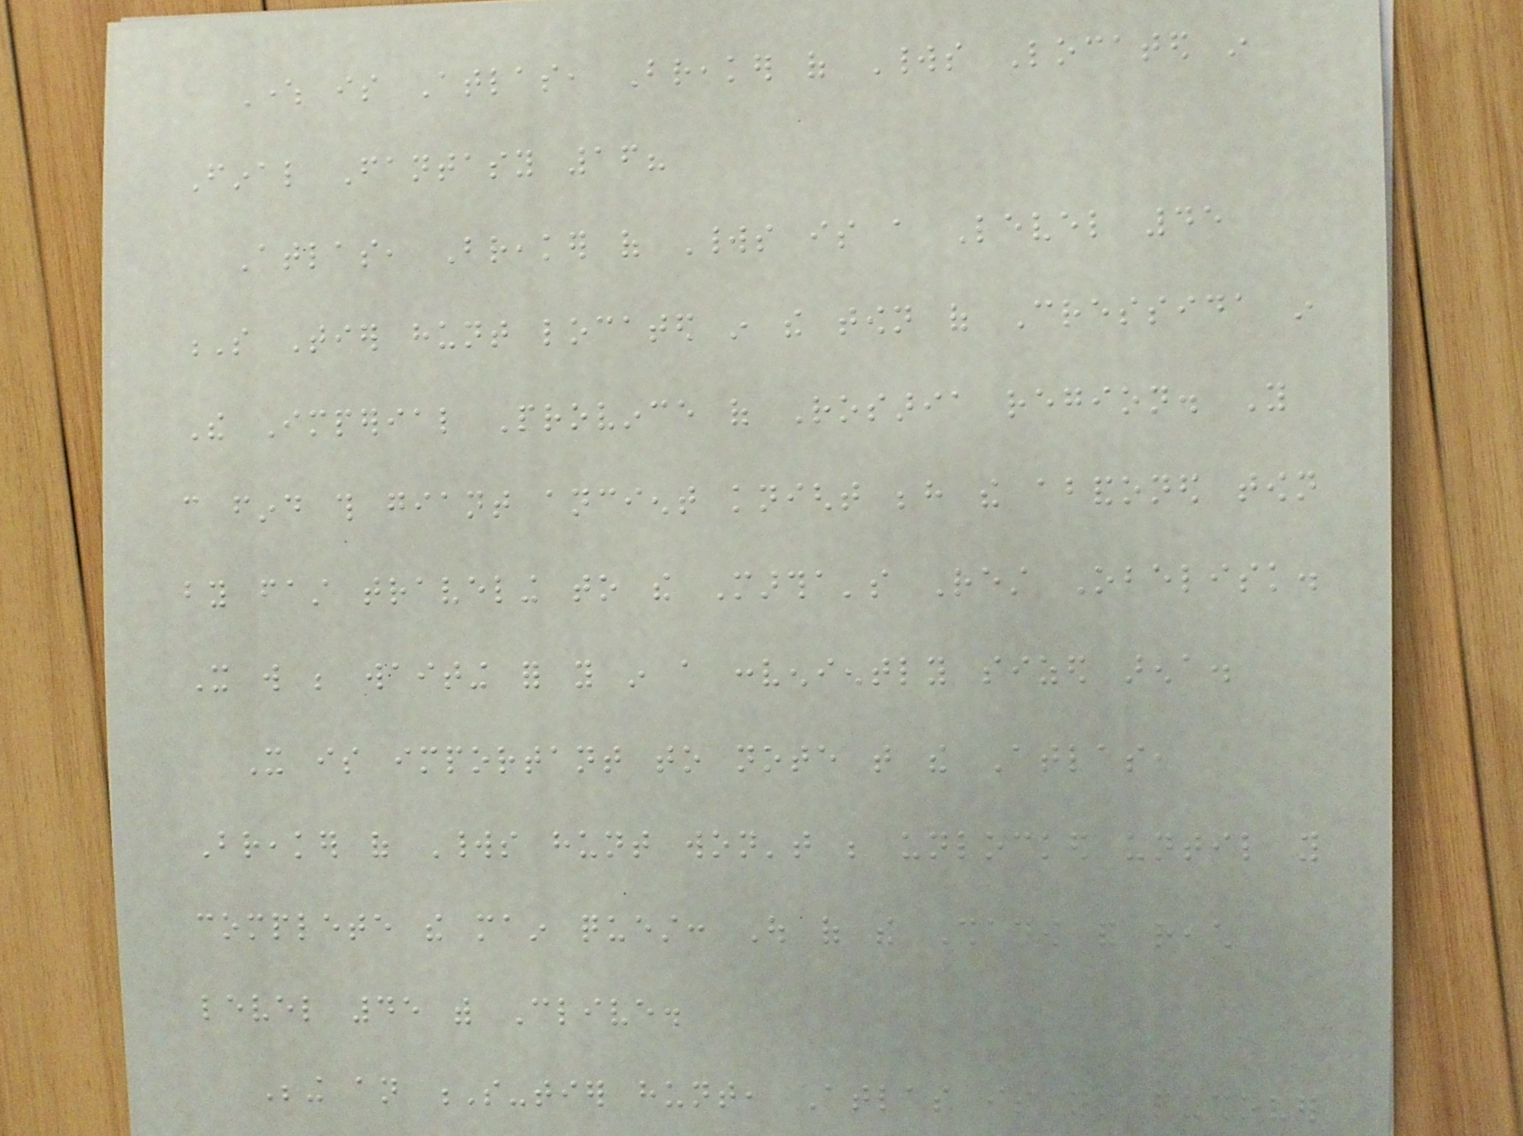Where is Atlas, Breaker of Worlds Located in
Final Fantasy 16?
Atlas, Breaker of Worlds is a Level 45
S Tier hunt located in the town of Cressida in
The Imperial Province of Rosaria region. You
can find this giant ancient knight behind the abandoned town
by fast traveling to the Martha's Rest Obelisk.
It will be waiting for you in a conveniently sized arena.
It is important to note that the Atlas,
Breaker of Worlds hunt won't be unlocked until you
complete the main quest: Out of the Shadow and reach
level 45 with Clive.
Being an S-tier hunt, Atlas is no pushover
